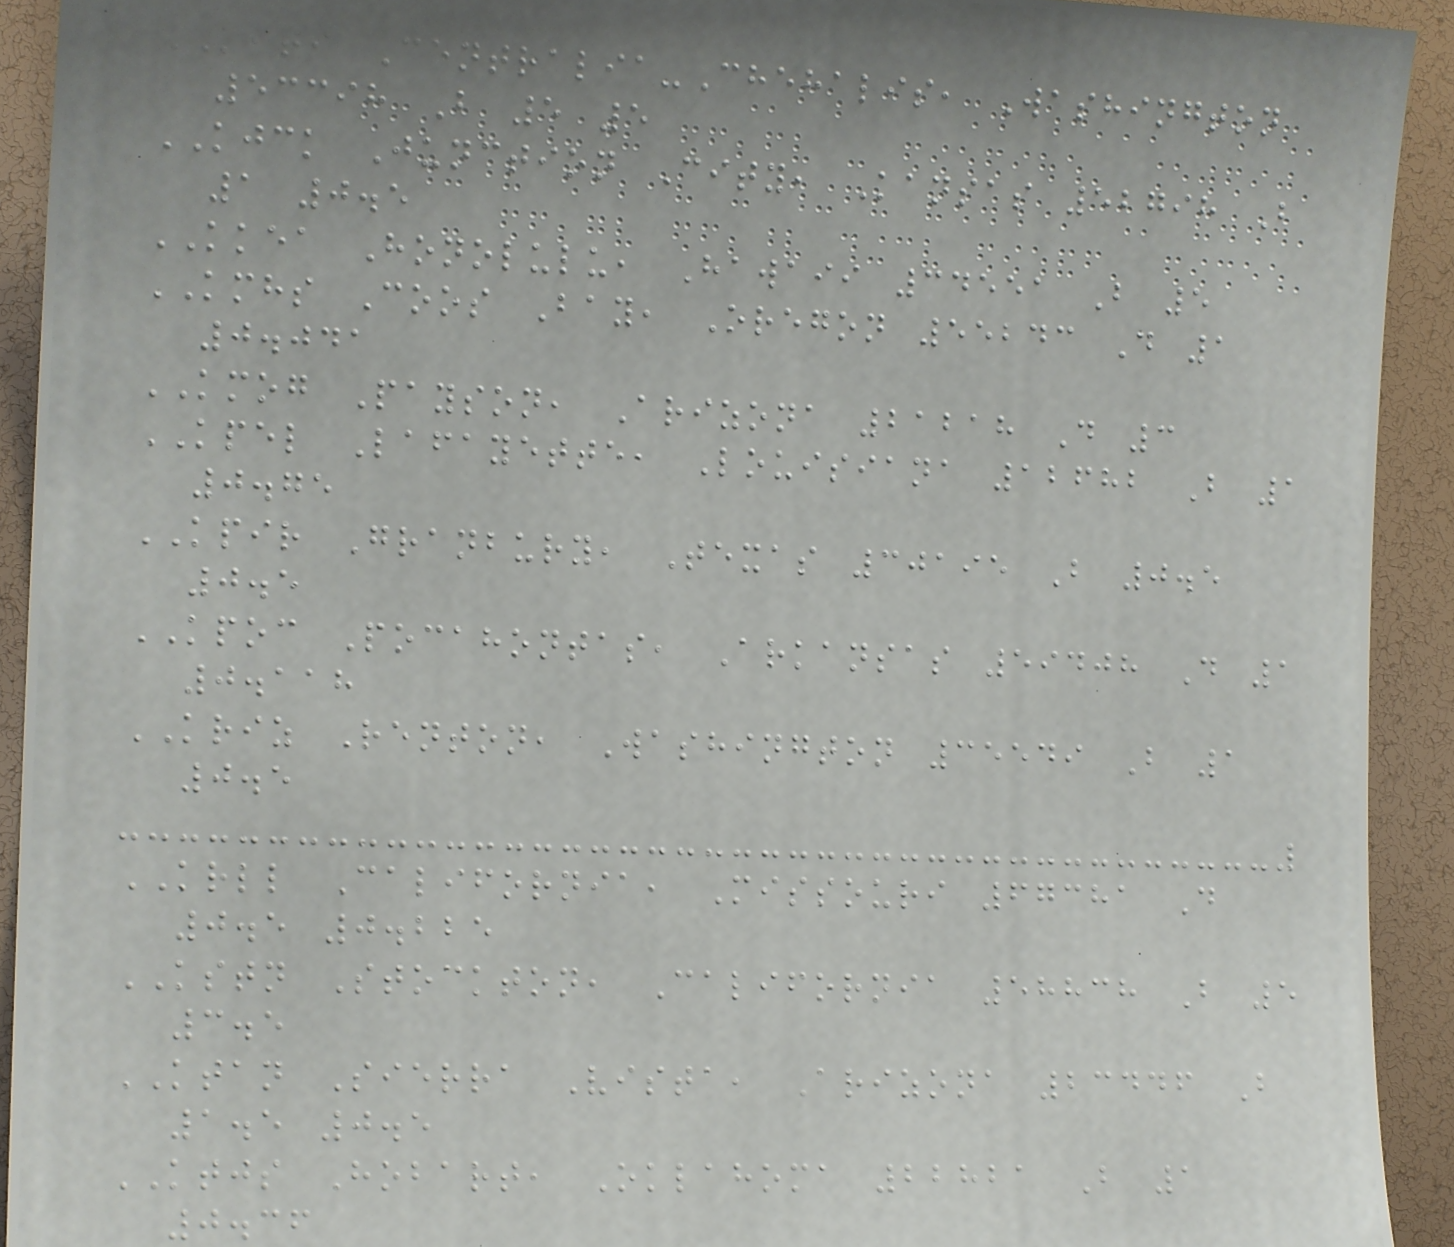KITI Centralia-Chehalis, Washington
53398 B 5 5
KJCK Junction City, Kansas 52798 B
1 0.5
KKEA Honolulu, Hawaii 34551 B 5
KMHS Coos Bay, Oregon 55243 D 1
0.041
KMOG Payson, Arizona 21218 D 3
KPEL Lafayette, Louisiana 12682 B 1
0.75
KPIR Granbury, Texas 30195 B 0.5
0.5
KPOC Pocahontas, Arkansas 59408 D 1
0.118
KRIZ Renton, Washington 35549 B 1
0.5
KRLL California, Missouri 67381 D
0.5 0.225
KSTN Stockton, California 58838 B 5
3.5
KTAN Sierra Vista, Arizona 23446 B
1.5 0.5
KTJS Hobart, Oklahoma 22821 B 1
0.36
